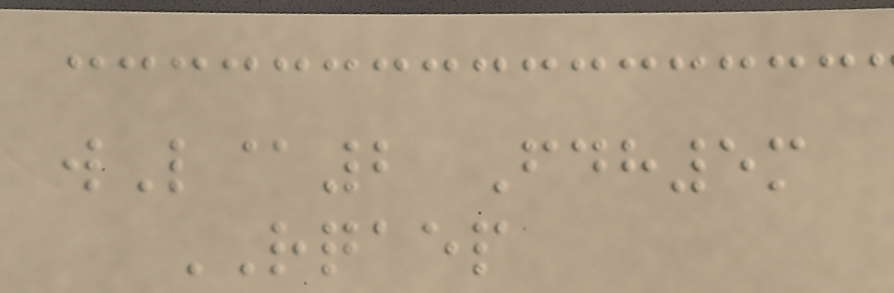wL@2 Fdh5m
RQAEP
